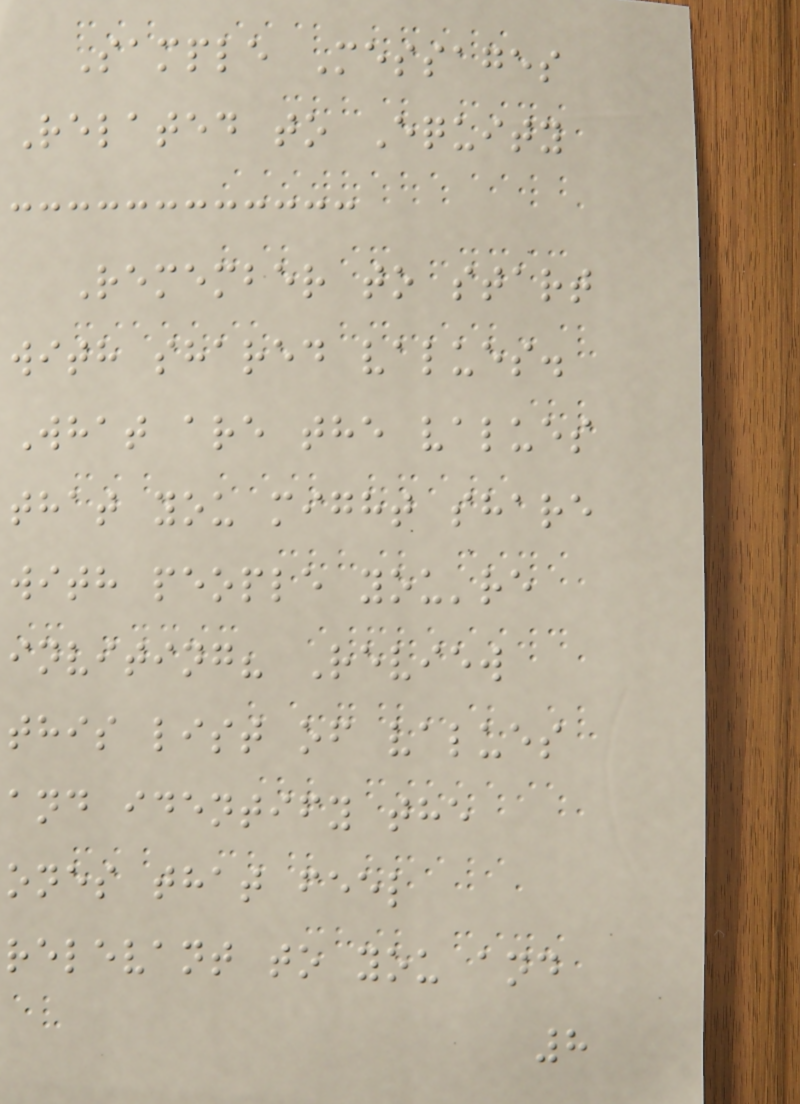Sample Messages
Related to Equity
Remember to start
with shared values.
What are the values
that you might share
with people you're
inviting? Review
this list of values
and identify the
ones that feel
relevant to you and
8
